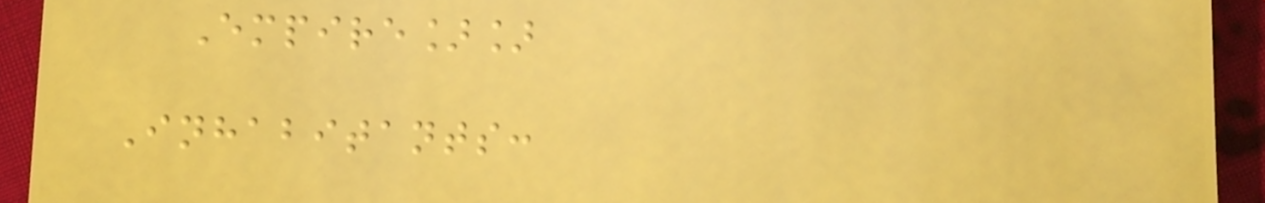Empire]]
Inhabitants:
